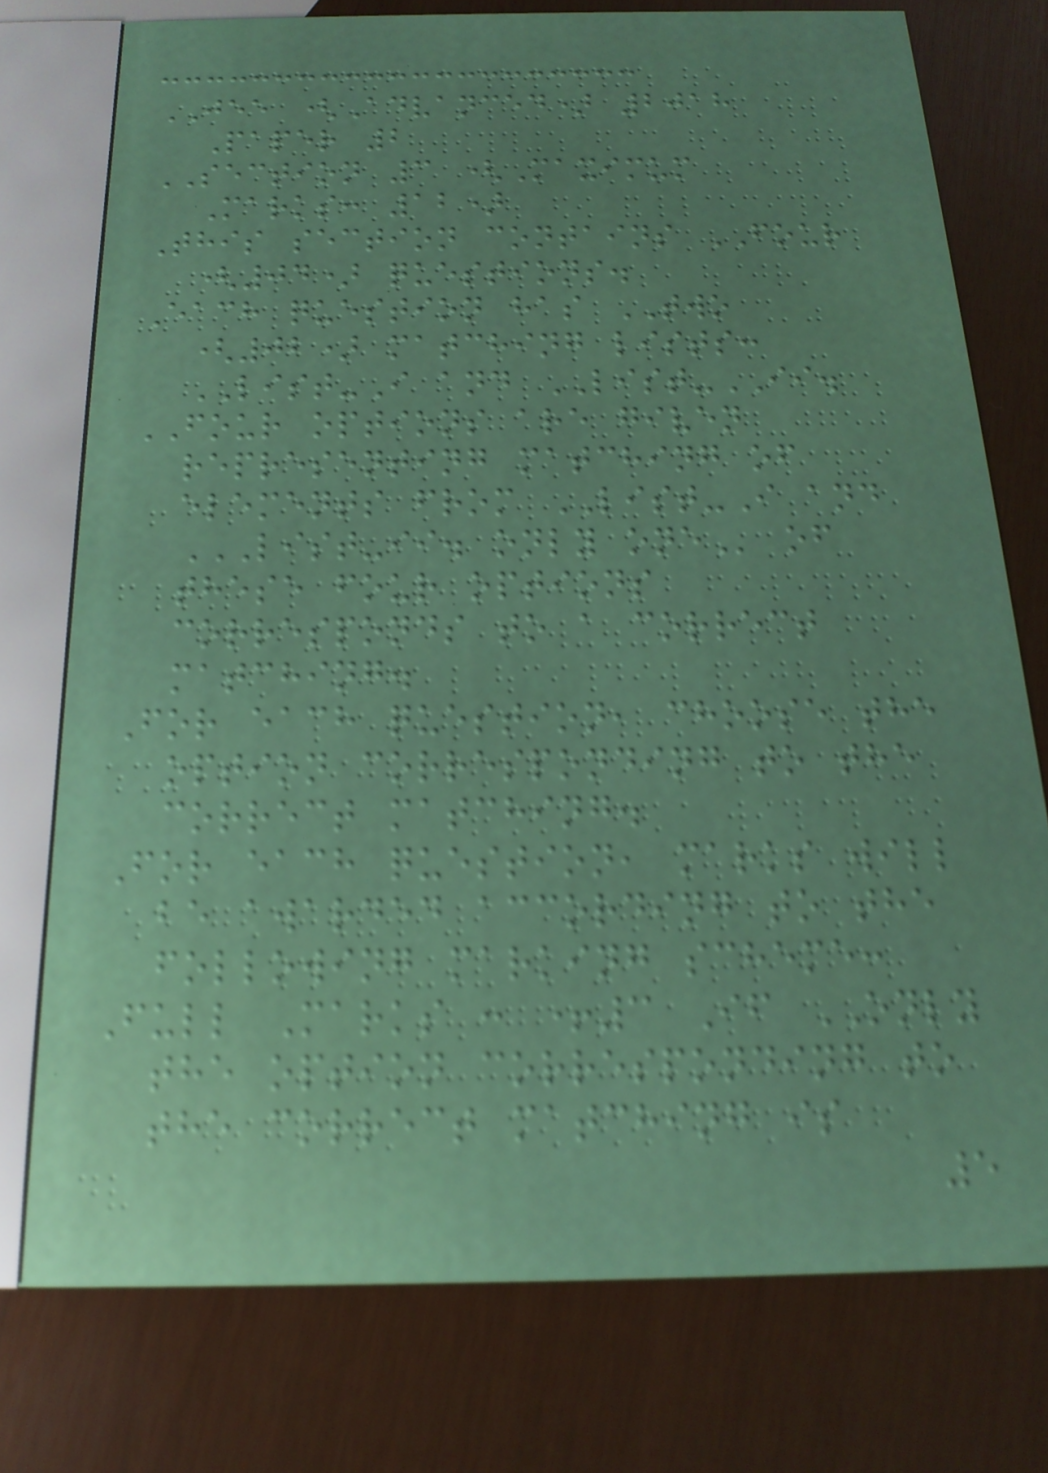JEE (Advanced) 2018
Paper 2
SECTION 3 (Maximum
Marks: 12)
This section contains FOUR
(04) questions.
Each question has TWO
(02) matching lists:
LIST-I and LIST-II.
FOUR options are given
representing matching of
elements from LIST-I and
LIST-II. ONLY ONE of
these four options
corresponds to a correct
matching.
For each question, choose the
option corresponding to the
correct matching.
For each question, marks will
be awarded according to the
following marking scheme:
Full Marks : +3 If ONLY
the option corresponding to
the correct matching is
5
